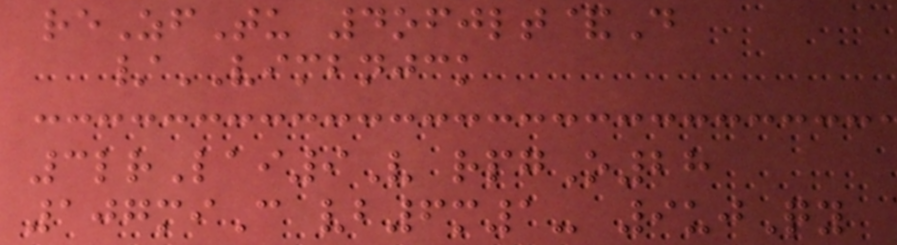reZfTu 4ofjlt&D
/VIMBNJCK
3lrLai9V rpgO28
107miC vb6m1- 9ujQy
